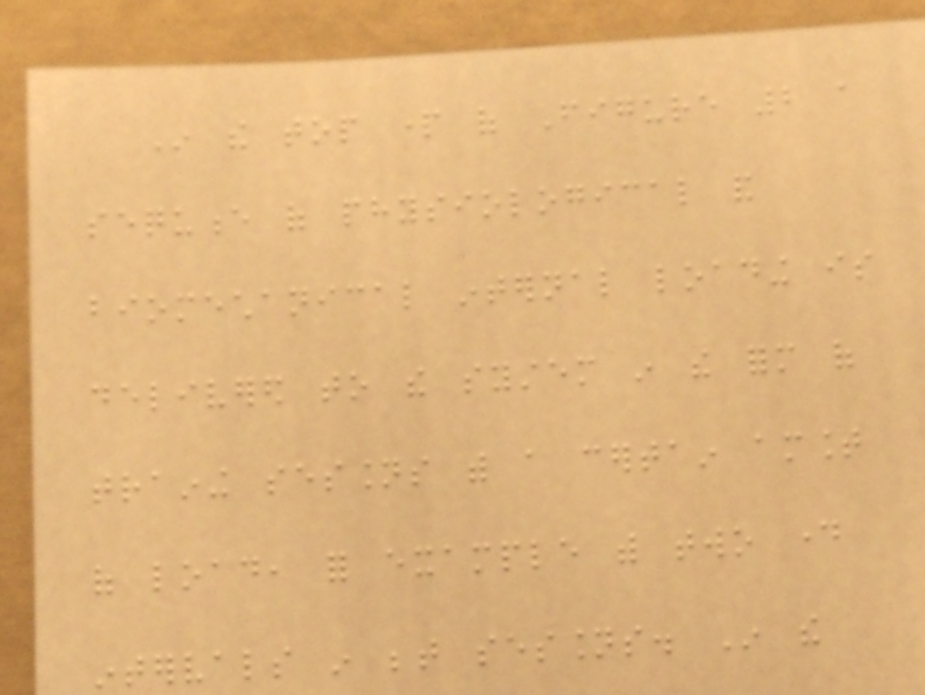In the top part of Figure 2 a
sequence of physiological and
biomechanical internal loading is
delivered to the system in the form of
training sessions with a certain amount
of load, for example with two day
intervals in between sessions. In the
